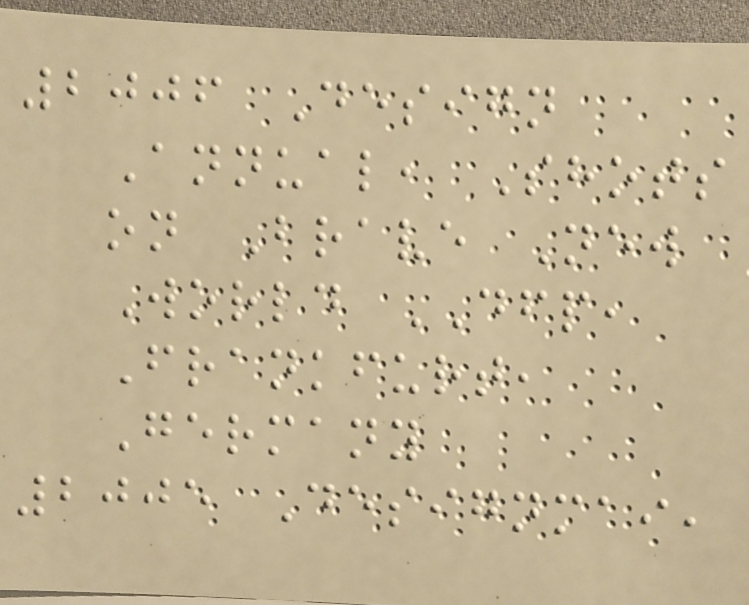2006 Design
Annual, Shots
on Brave New
World DFP,
Frankfurt,
Germany
2005 Designmai,
